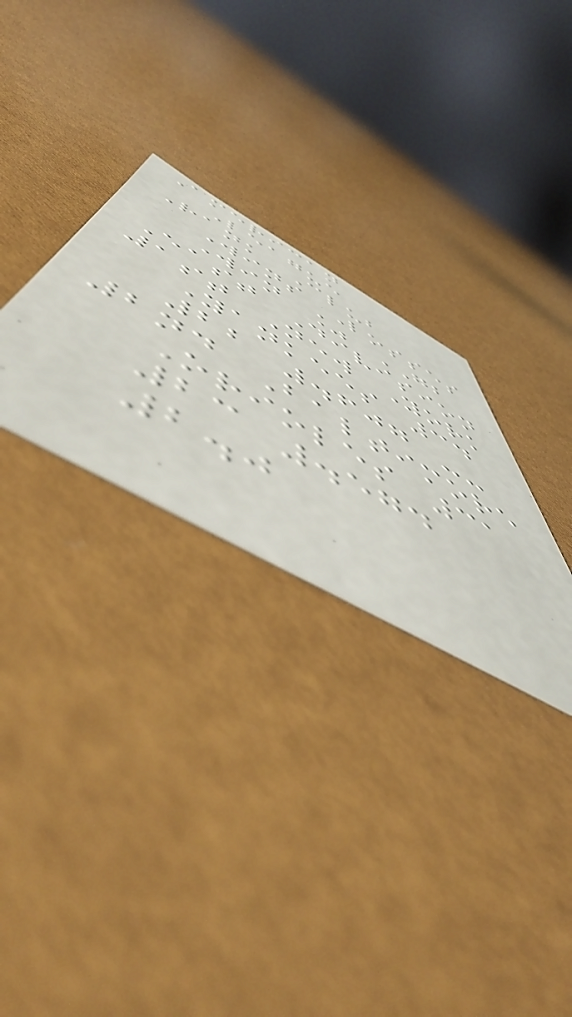American
League
Rank Club
Wins Losses
Win % GB
East Division
1st New York
Yankees 34
22 .607 --
2nd Baltimore
Orioles 31
23 .574
2.0
